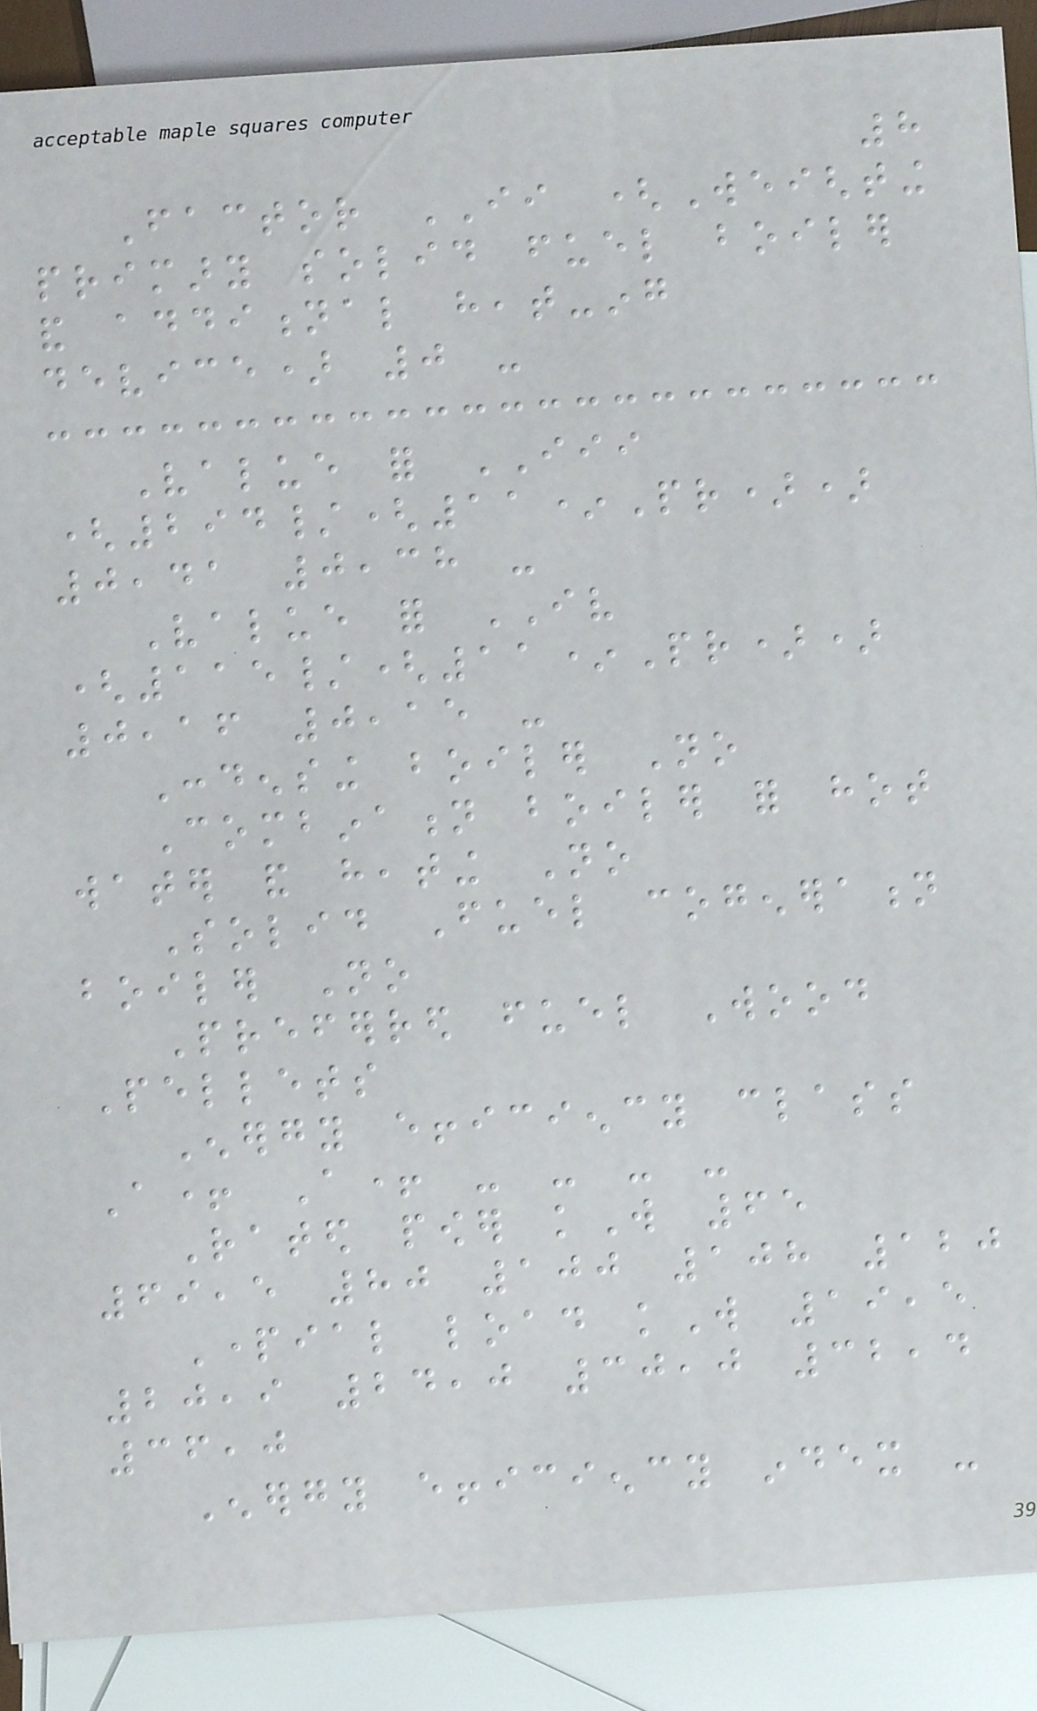8
Factor II (Weighting
primary solid fuel boiler
and additional heat-ing
device) 0 -
Value for III
(294/(11*Pr))
0,41 0,38 -
Value for IV
(115/(11*Pr))
0,16 0,15 -
Condensing boiler No
Combination boiler for hot
water and heating No
Solid Fuel cogeneration
boiler No
Preferred fuel Wood
Pellets
Energy efficiency class
A+ A+ - - - -
Rated power kW 65
69,5 80 100 108 120
Partial load kW 19,5
20,9 24,0 30,0 32,4
36,0
Energy efficiency index -
